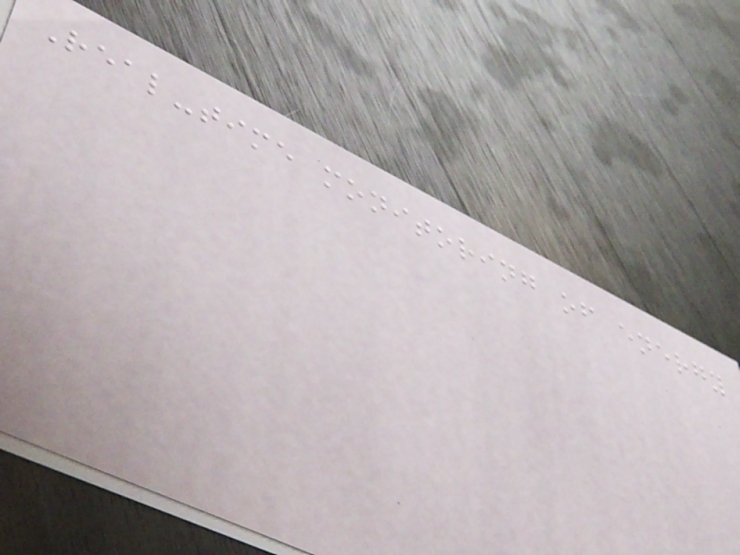Real-time monitoring of energy
